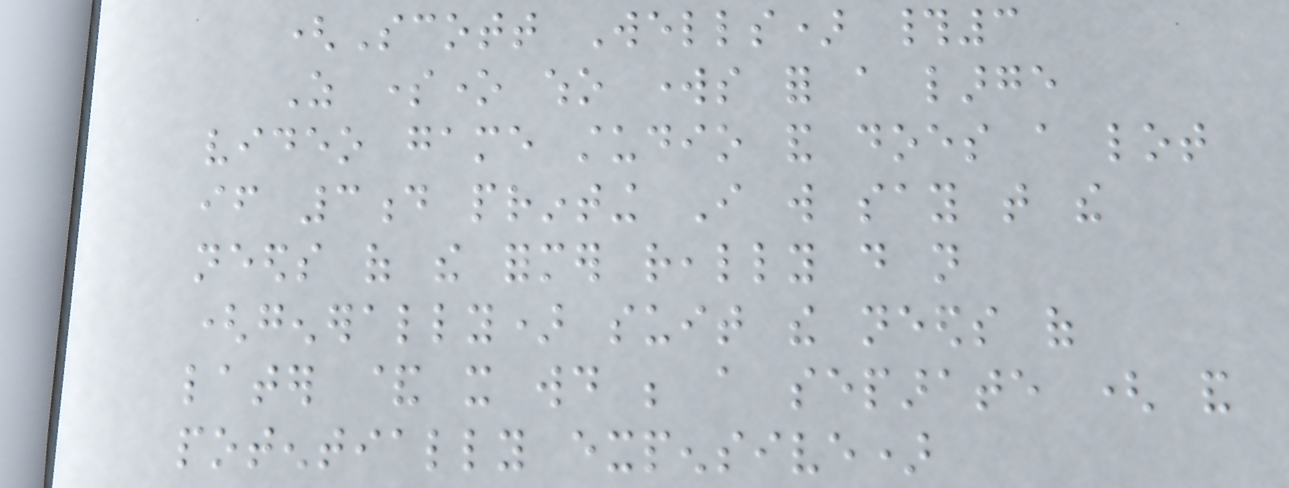(Scott Wells) #3
As someone who works for a large
video game studio and does a lot
if 3d printing I will say that the
needs of the former really do not
(generally) suit the needs of
later & it would be a separate ( and
potentially expensive)
